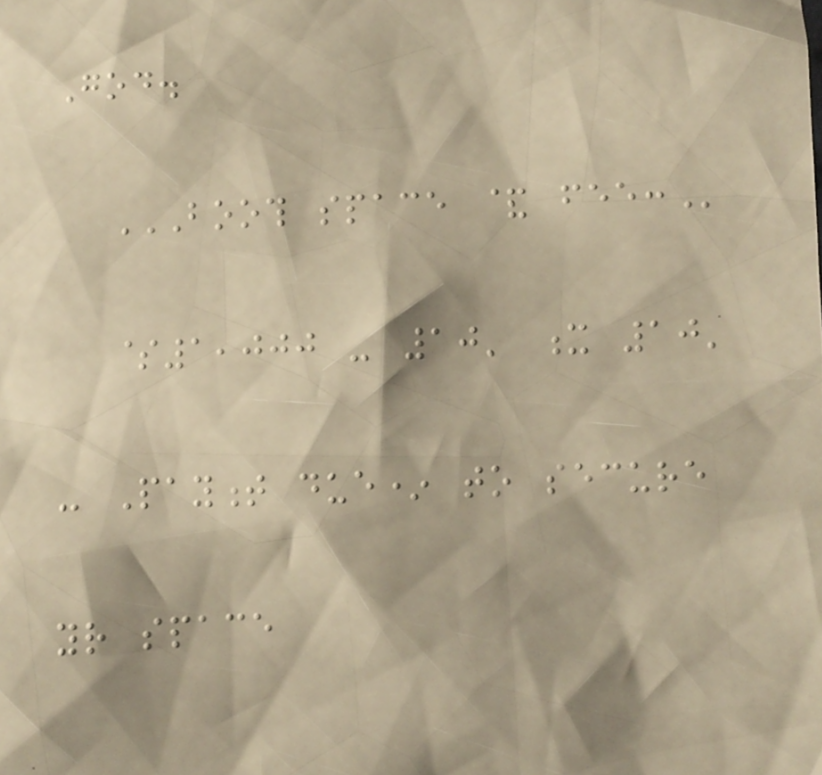God.
BOOTH SPACE & FEE:
$1,000 - 10' x 10'
- Payment due* to secure
your space
